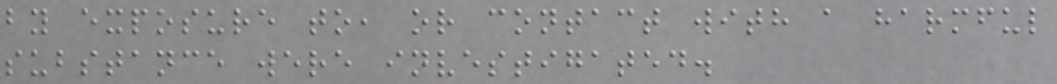by exposure to, or contact with a harmful
substance were investigated.
